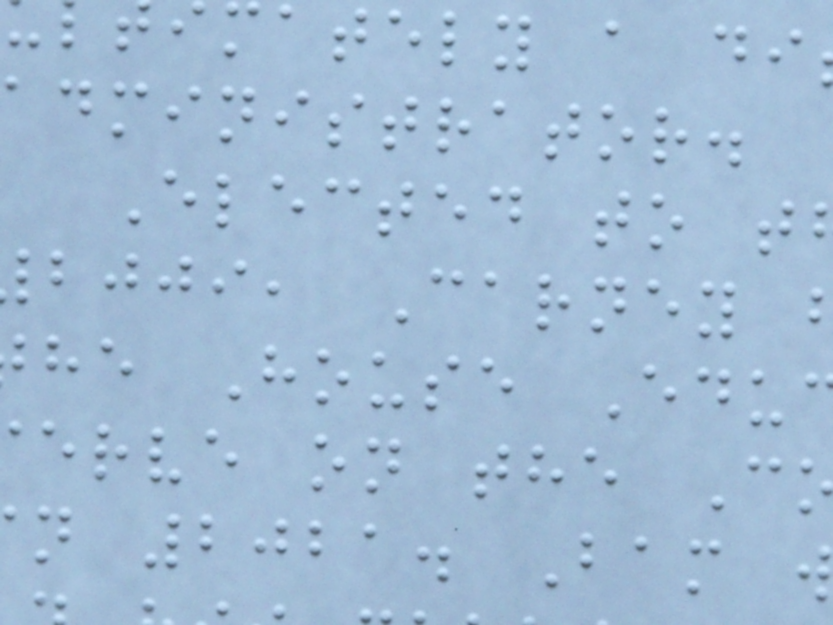ately a di
administrator.
Elected to t
bjji, Carney
he House Edu
erve on the C
n 2021. Bam w
